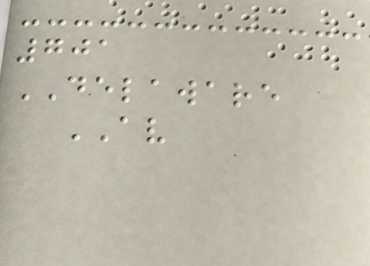701
DELAWARE
AV
